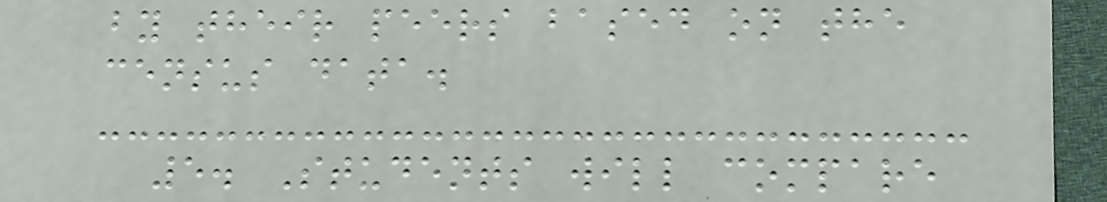by their peers based on the
census data.
5. Students will compare
